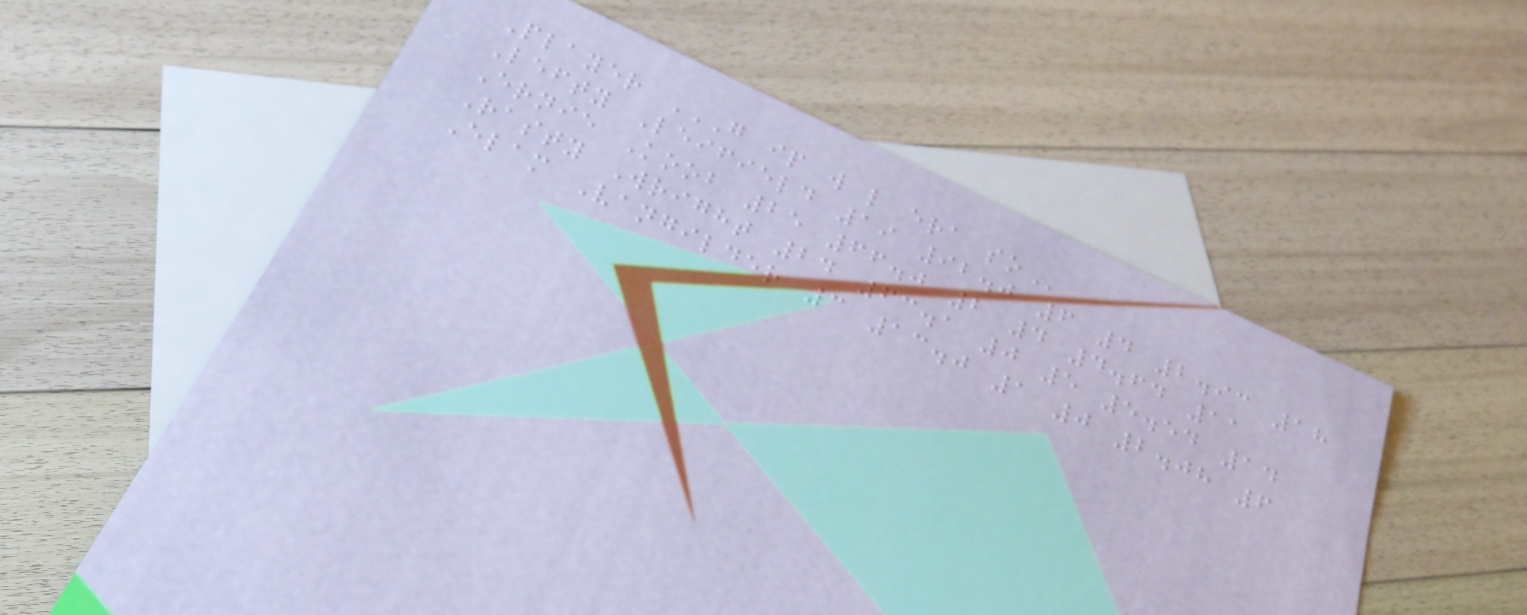Player G IP W L ERA SO
Lefty Leifield 19 92.0 6 4 2.93 18
Ernie Koob 25 66.0 2 4 4.64 11
Rasty Wright 24 63.1 0 5 5.54 14
Elam Vangilder 3 13.0 1 0 2.08 6
